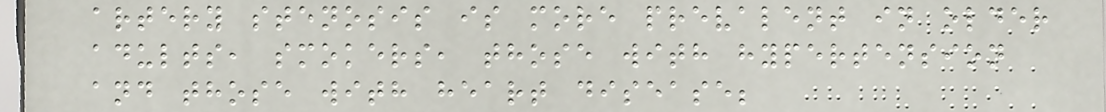artery stenosis is more prevalent in older
adults, smokers, those with hypertension
and those with heart disease;
